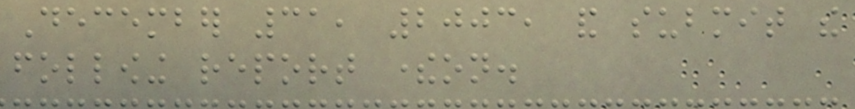December 31, 2003, and submit the
following report thereon.
